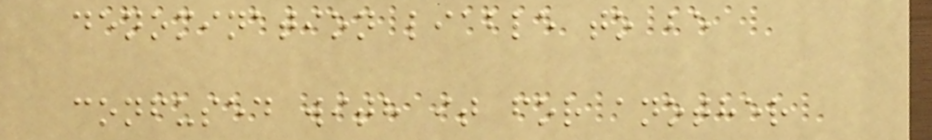denomination liable to be
confused with it for another
